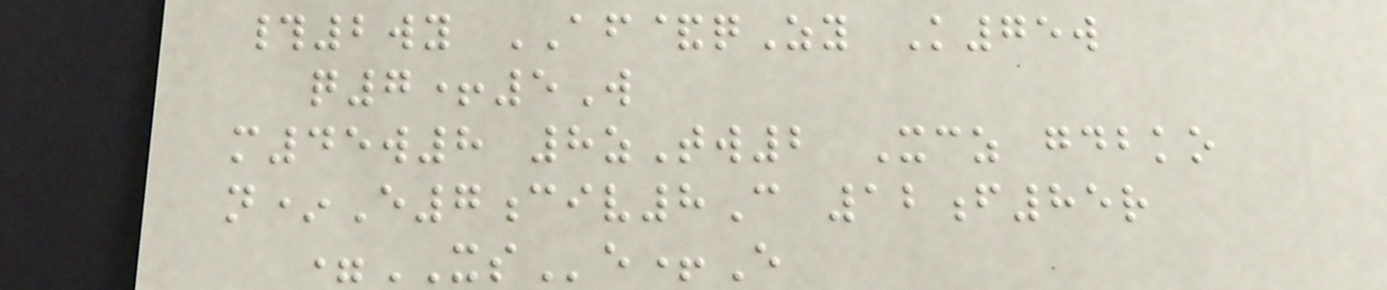#2wy AF&qZy K75w
q7+5W
m45w8 8zTw2 Xcz gdbko
n*E7civ8C 12f85r
=XSe+E
